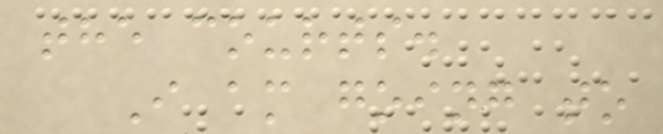the courts.
I am going to
